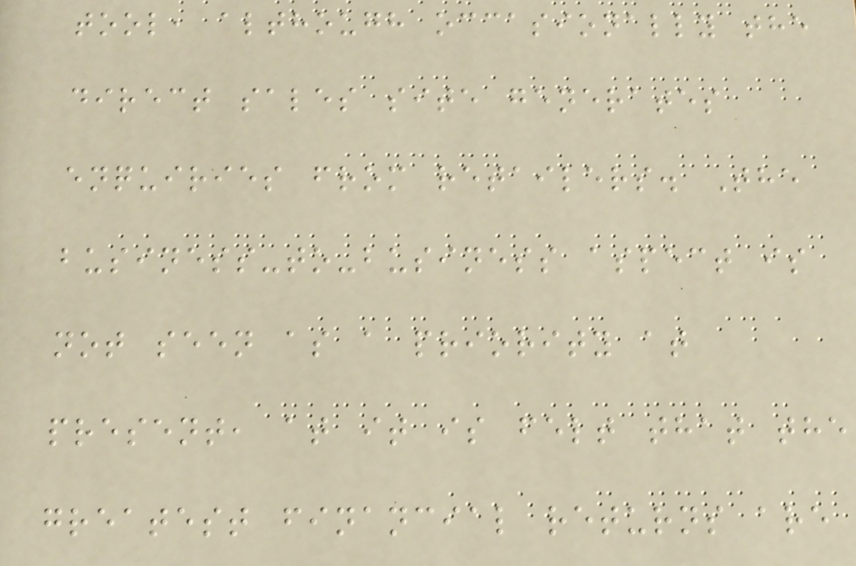tool, although occasionally the
direct sales site generates
enquiries from retailers. The
business-to-business aspect is
not seen as a priority at
present, at it is felt that the
greatest financial returns are
